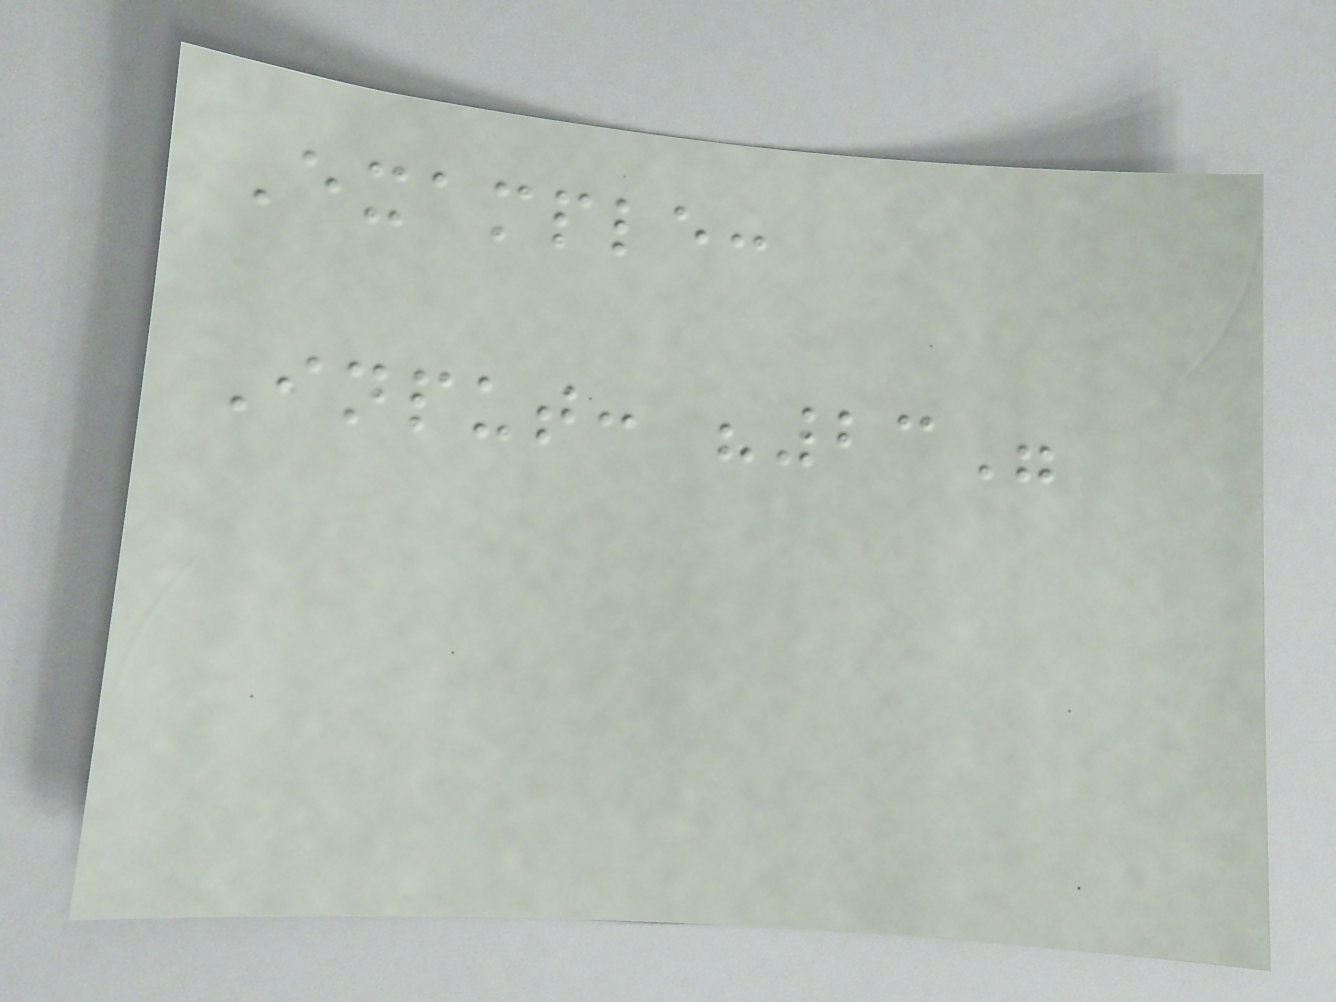Example:
Input: "23"
